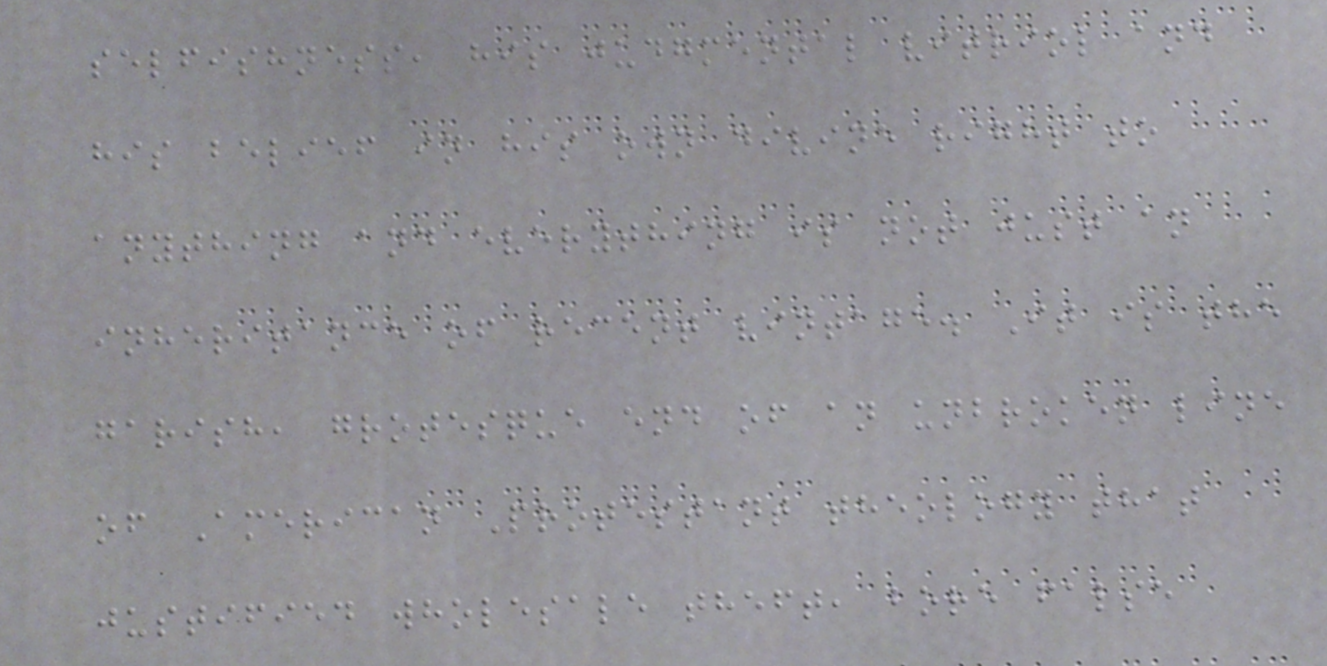selfishness, his judgmental vitriol and
his belief in his own divine right to
anything and everything is not just an
inheritance of recent vintage. It is the
garish, grotesque end of an unbroken line
of American Protestant theology that
justified wholesale theft, bore false
